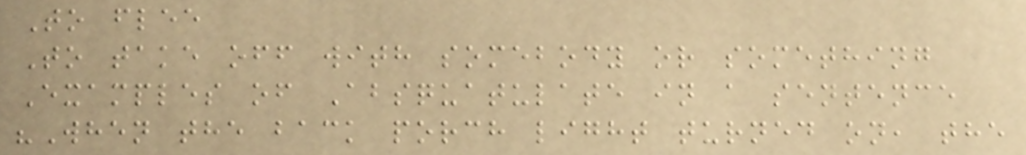To flee
To take off with somebody or something
Examples of Absquatulate in a sentence
"When the back porch light turned on, the
